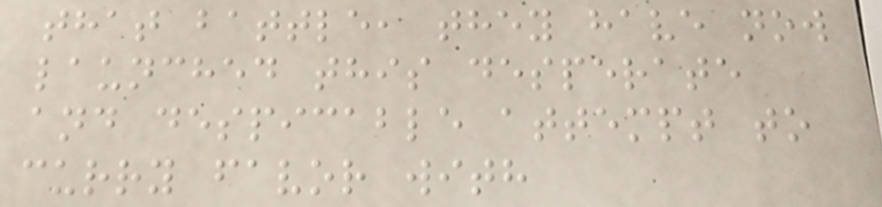that battle, they have now
launched this desperate
and despicable attempt to
curry favor with
